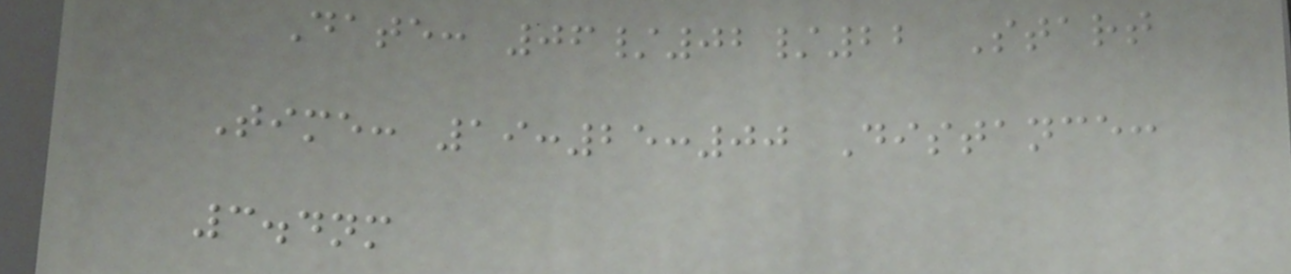Date: 06/02/22 Start
Time: 19:25:00 Distance:
3.4nm
